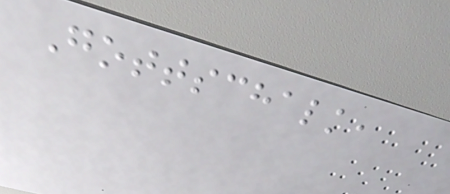Gottschalk,
